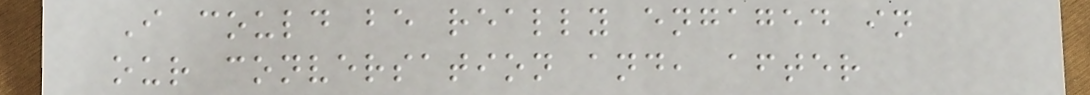I could be really engaged in
our conversation and, after
